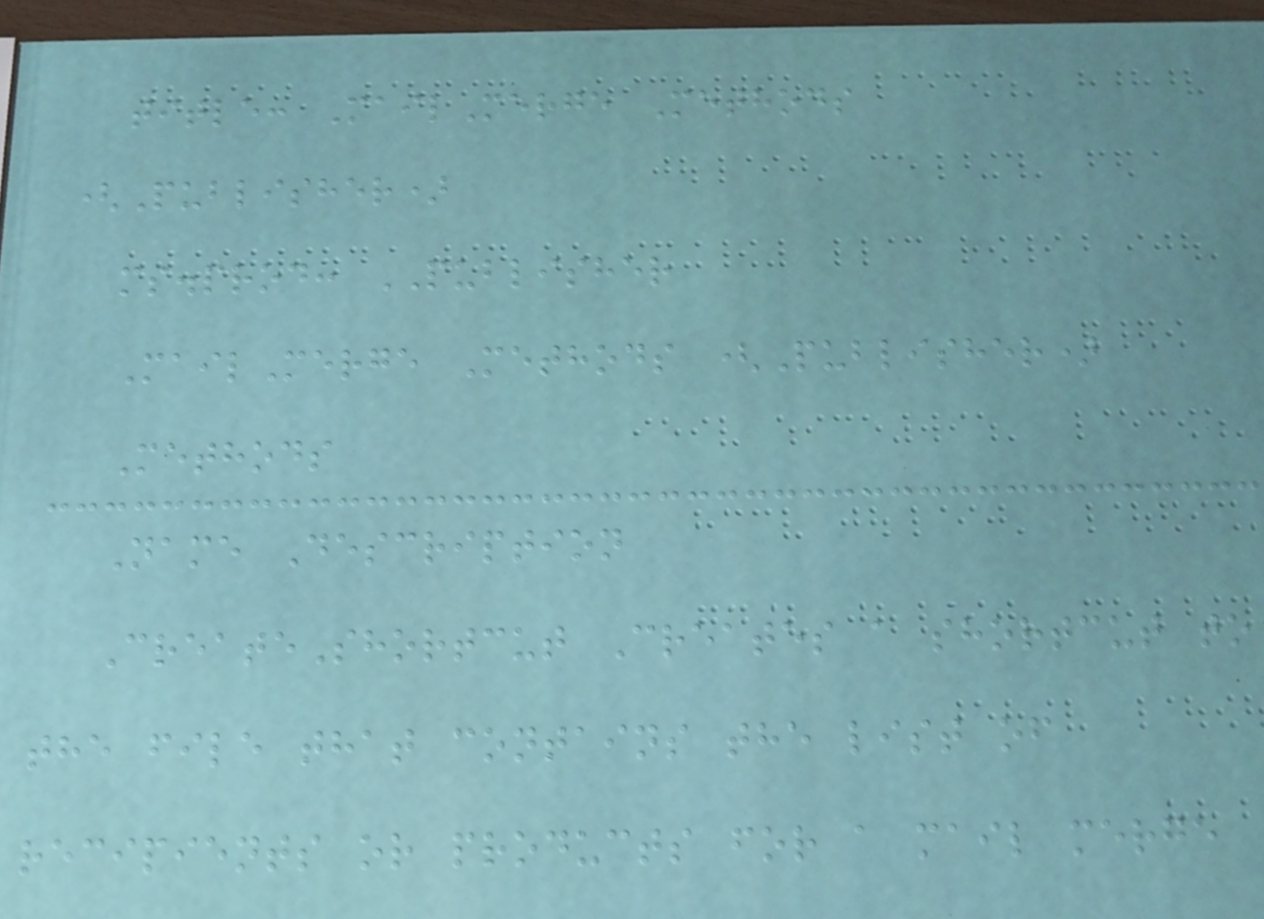title: MailMerge Methods
(Publisher)
ms.prod: PUBLISHER
MailMerge Methods (Publisher)
Methods
Name Description
CreateShortcut Creates a shortcut to
the file that contains the list of
recipients or products for a mail merge
